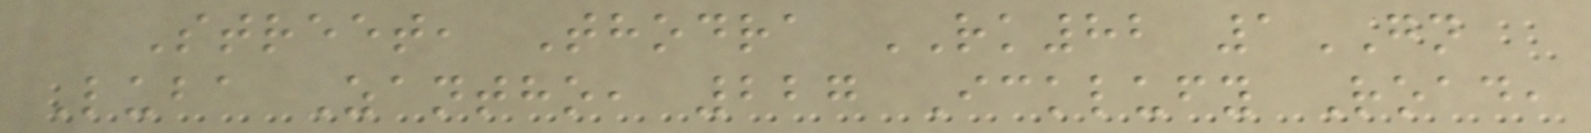Street, Thodra RK82 1GN
Luba Zantho, 227 Icklufy Road,
